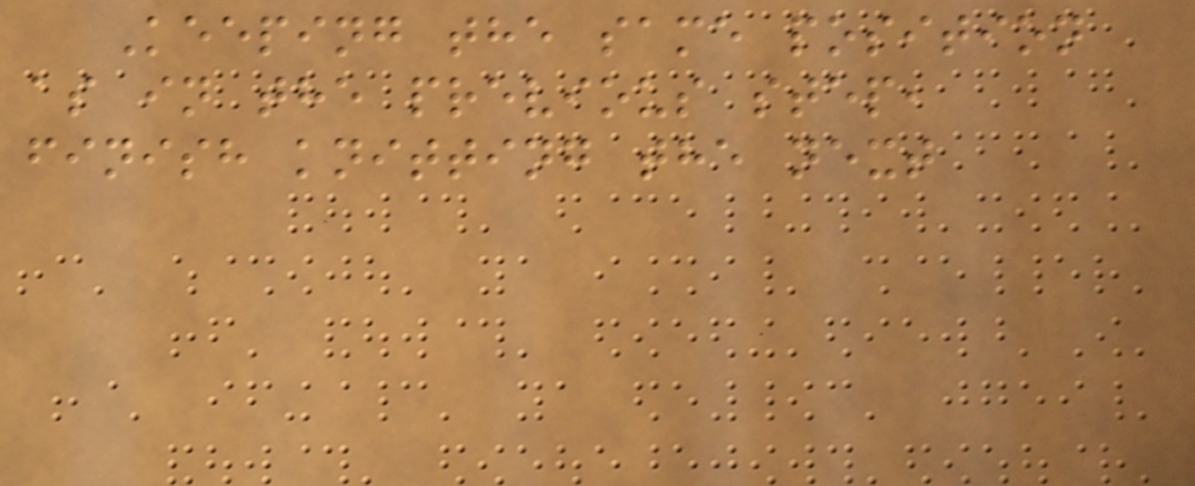Keeping the same position
as in the previous step,
finish knitting the next
